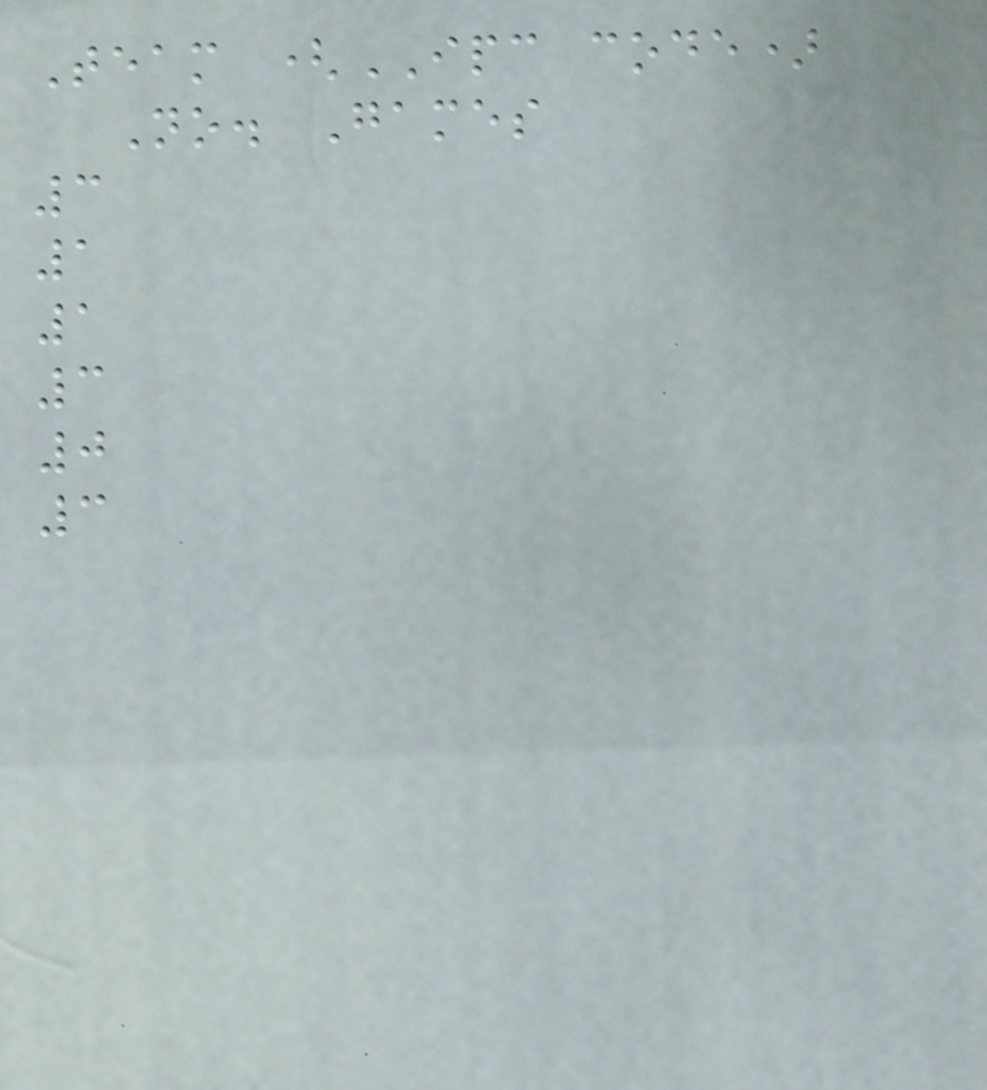Team (IPC code)
No. Games
3
1
1
3
0
3
